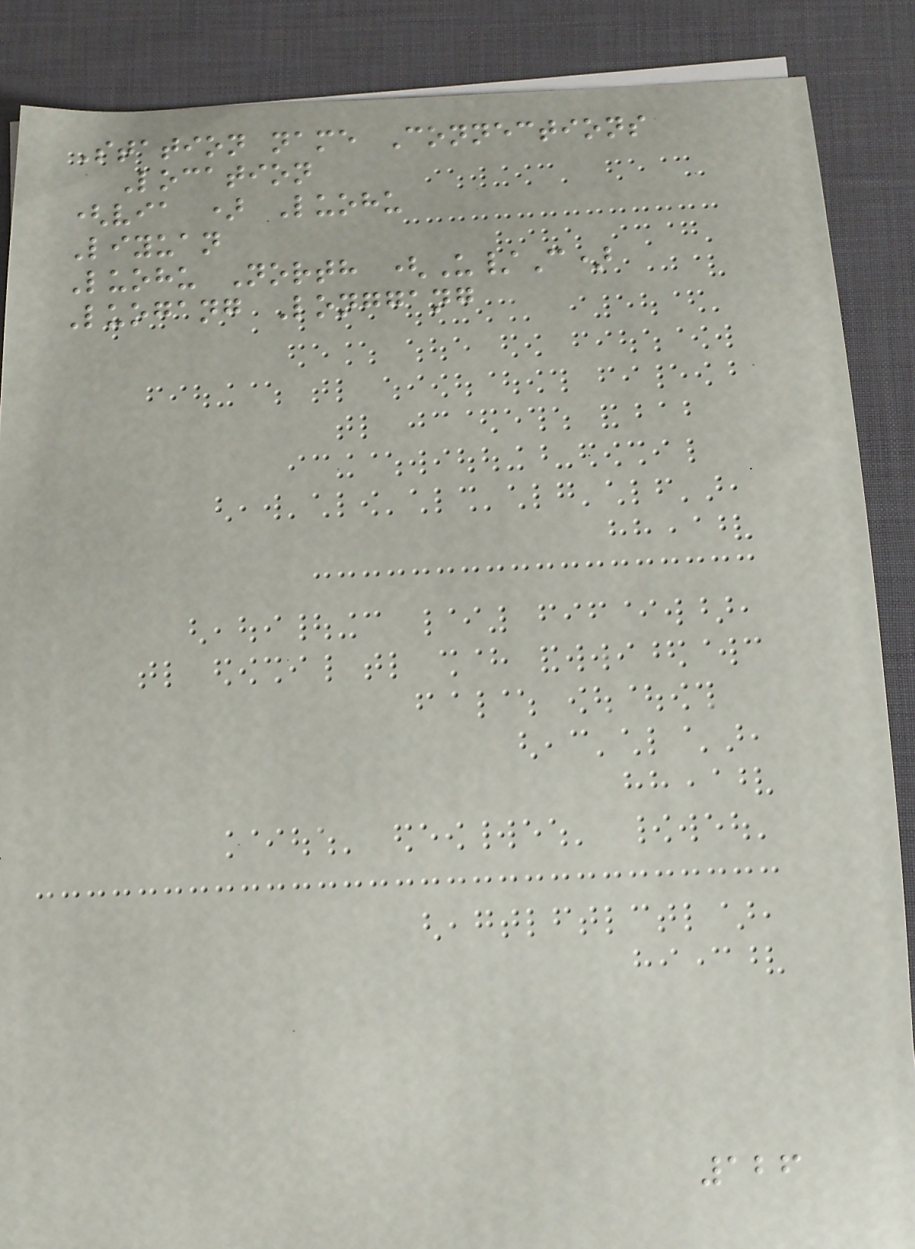Station name Connections
Location
(via ) Luohu
Liyuan
Luohu North (U/C)
Luogang Longgang
126
